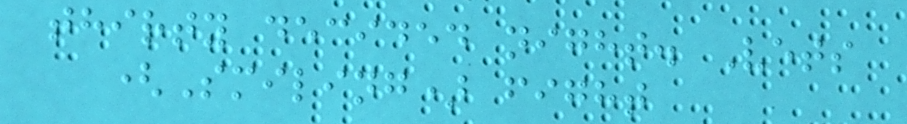thirty decided night. Vets
(Smiling) fight
